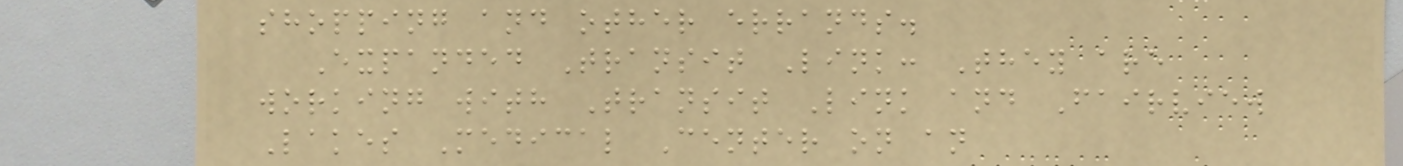shopping and other errands.
Expanded Transit Link: They are
working with Transit Link and Fairview
Lakes Medical Center on an
